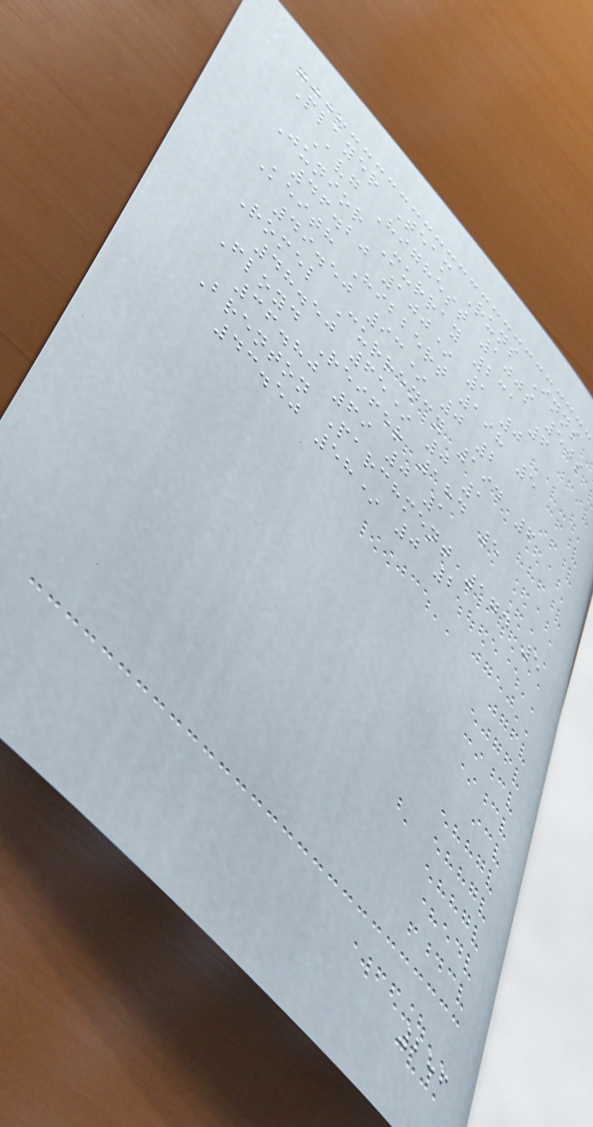Player Team Runs Inns
Avg Highest 100s 50s
Junior Murray 231 6
46.20 100* 1 0
Keith Hibbert 198 5
49.50 93* 0 2
Romel Currency 194 6
48.50 65* 0 1
Floyd Reifer 184 5
36.80 69 0 1
Brenton Parchment 174 5
43.50 58* 0 2
286
